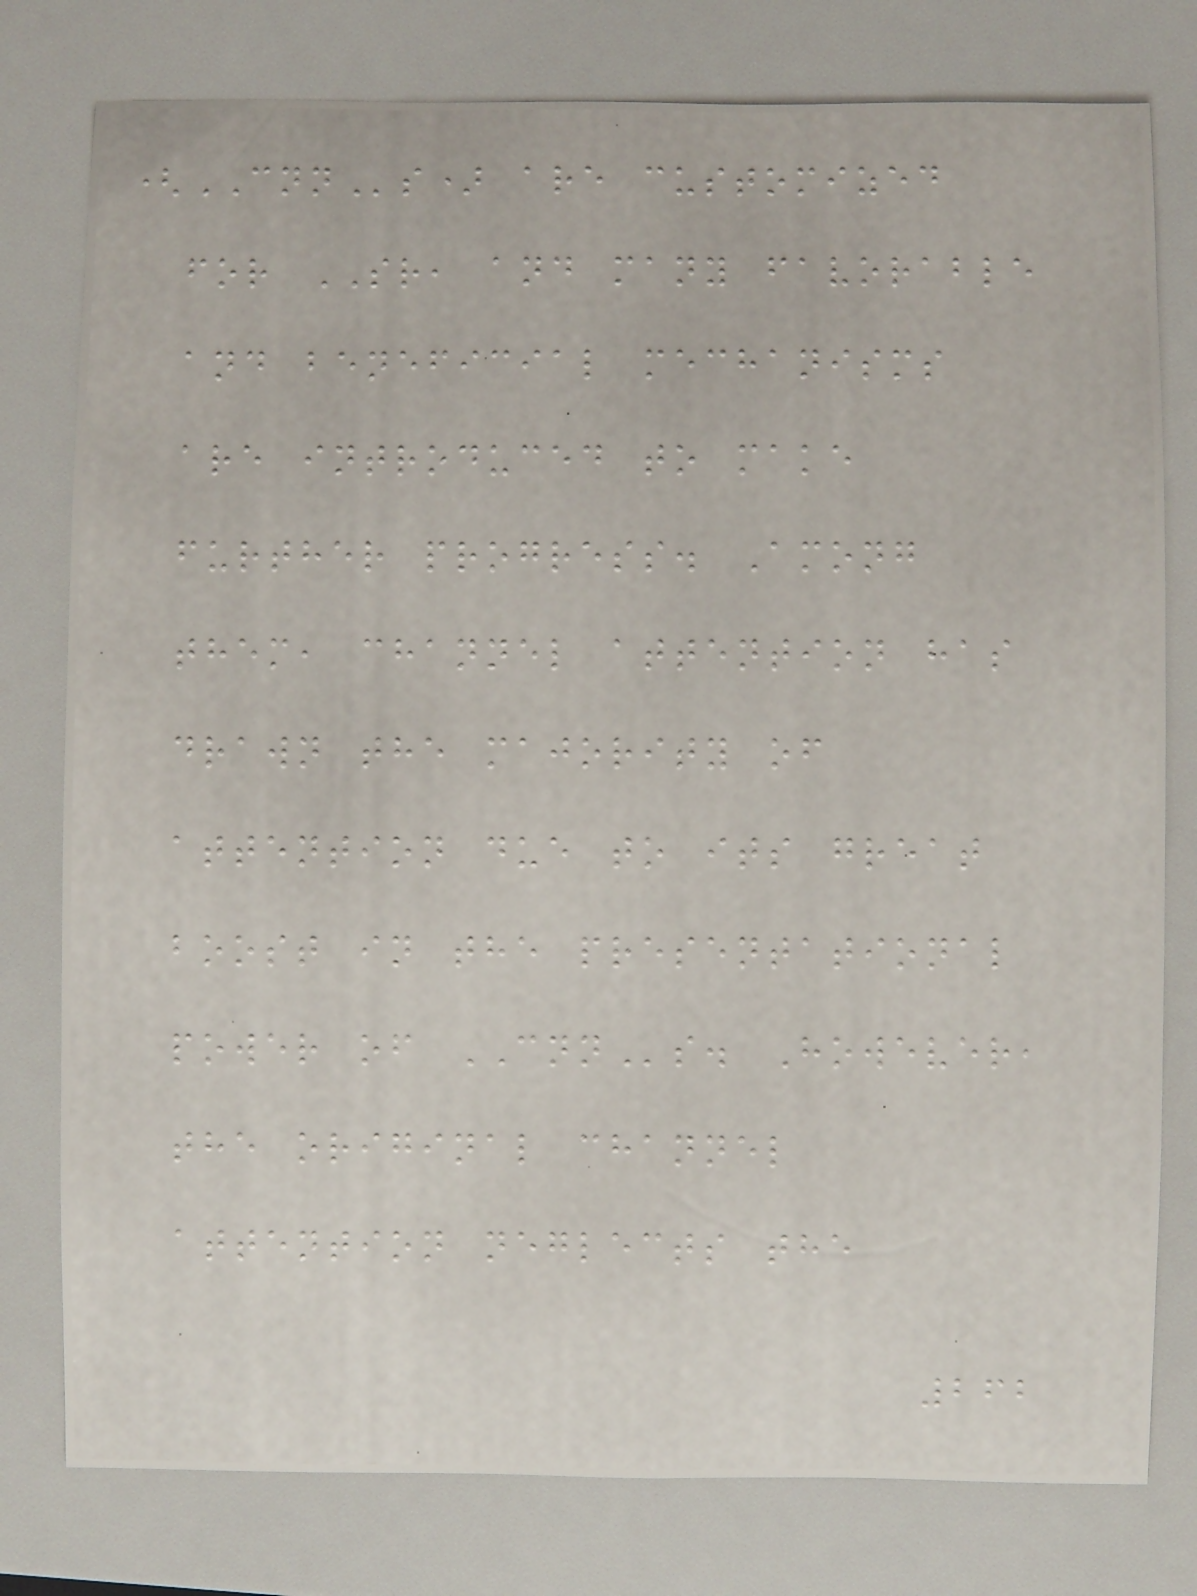(CNNs) are customized
for SR, and many favorable
and beneficial mechanisms
are introduced to make
further progress. Among
them, channel attention has
drawn the majority of
attention due to its great
boost in the presentational
power of CNNs. However,
the original channel
attention neglects the
262
